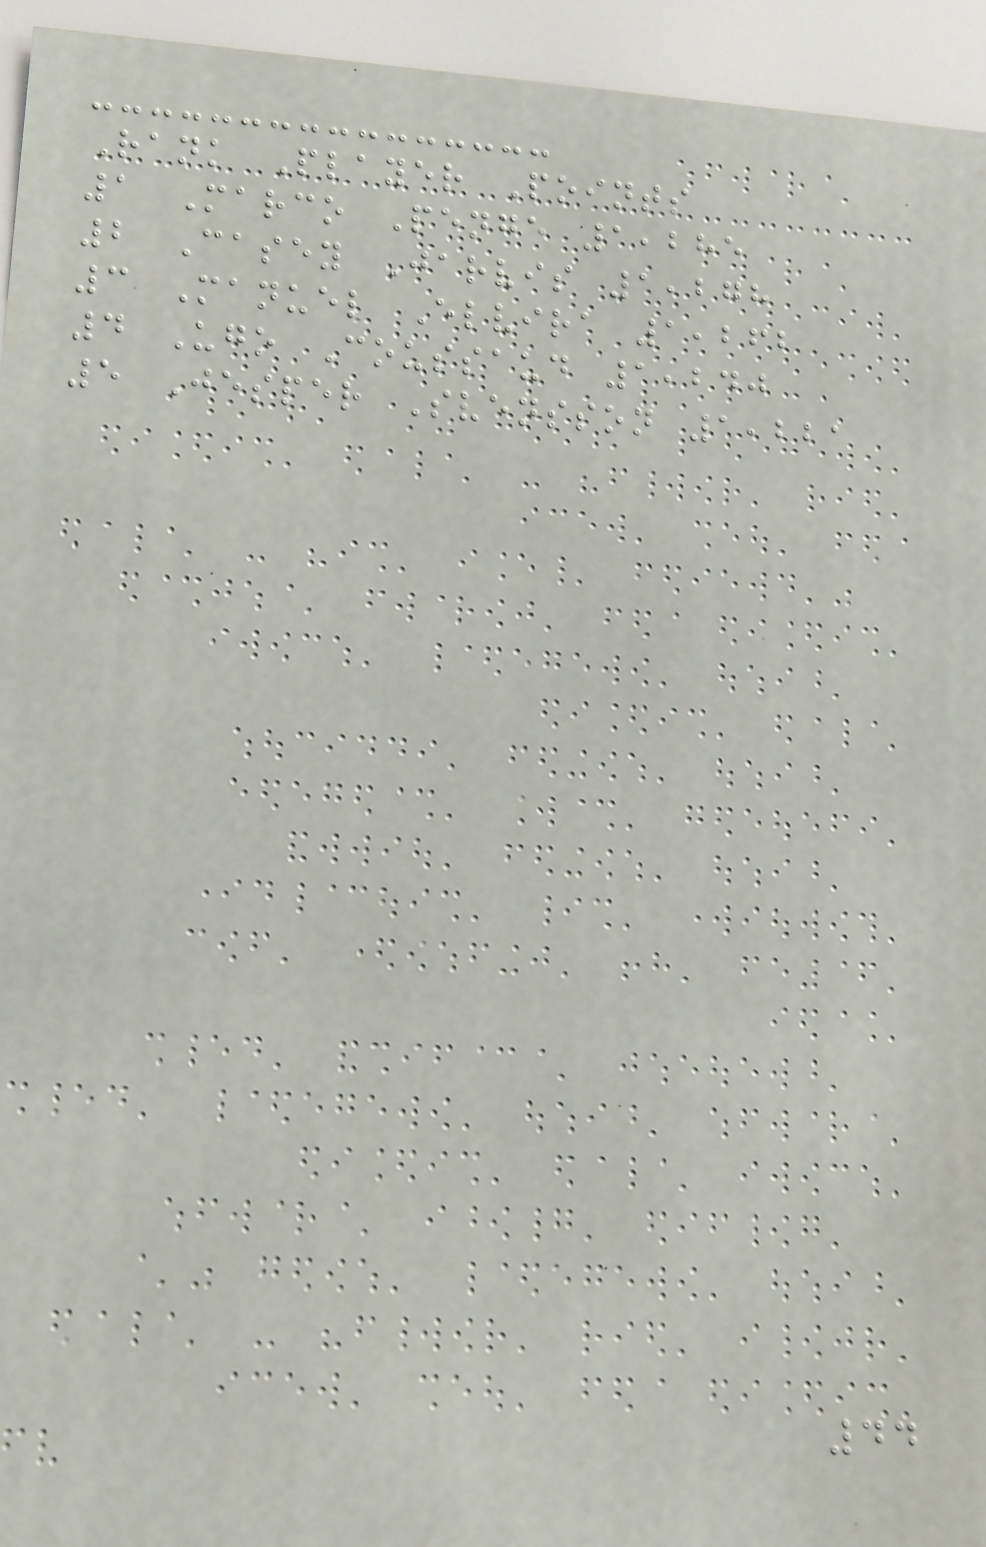Rank Player Points
1 Marco Penge 1,285
2 Casey Jarvis 1,278
3 Manuel Elvira 1,262
4 Ugo Coussaud 1,240
5 Jesper Svensson 1,221
44
